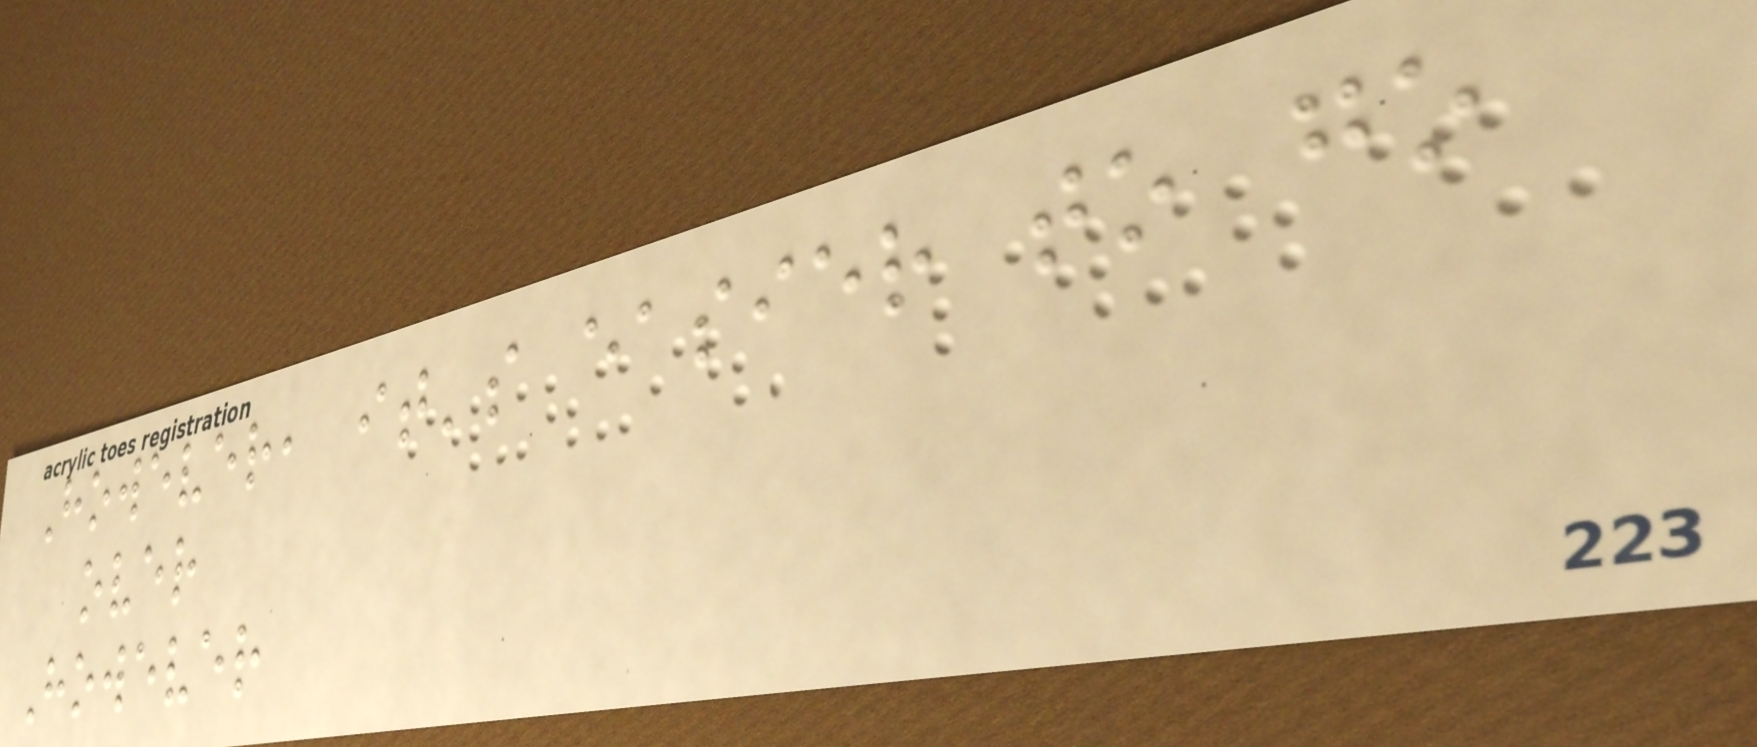However, it's easier to go
over
However
